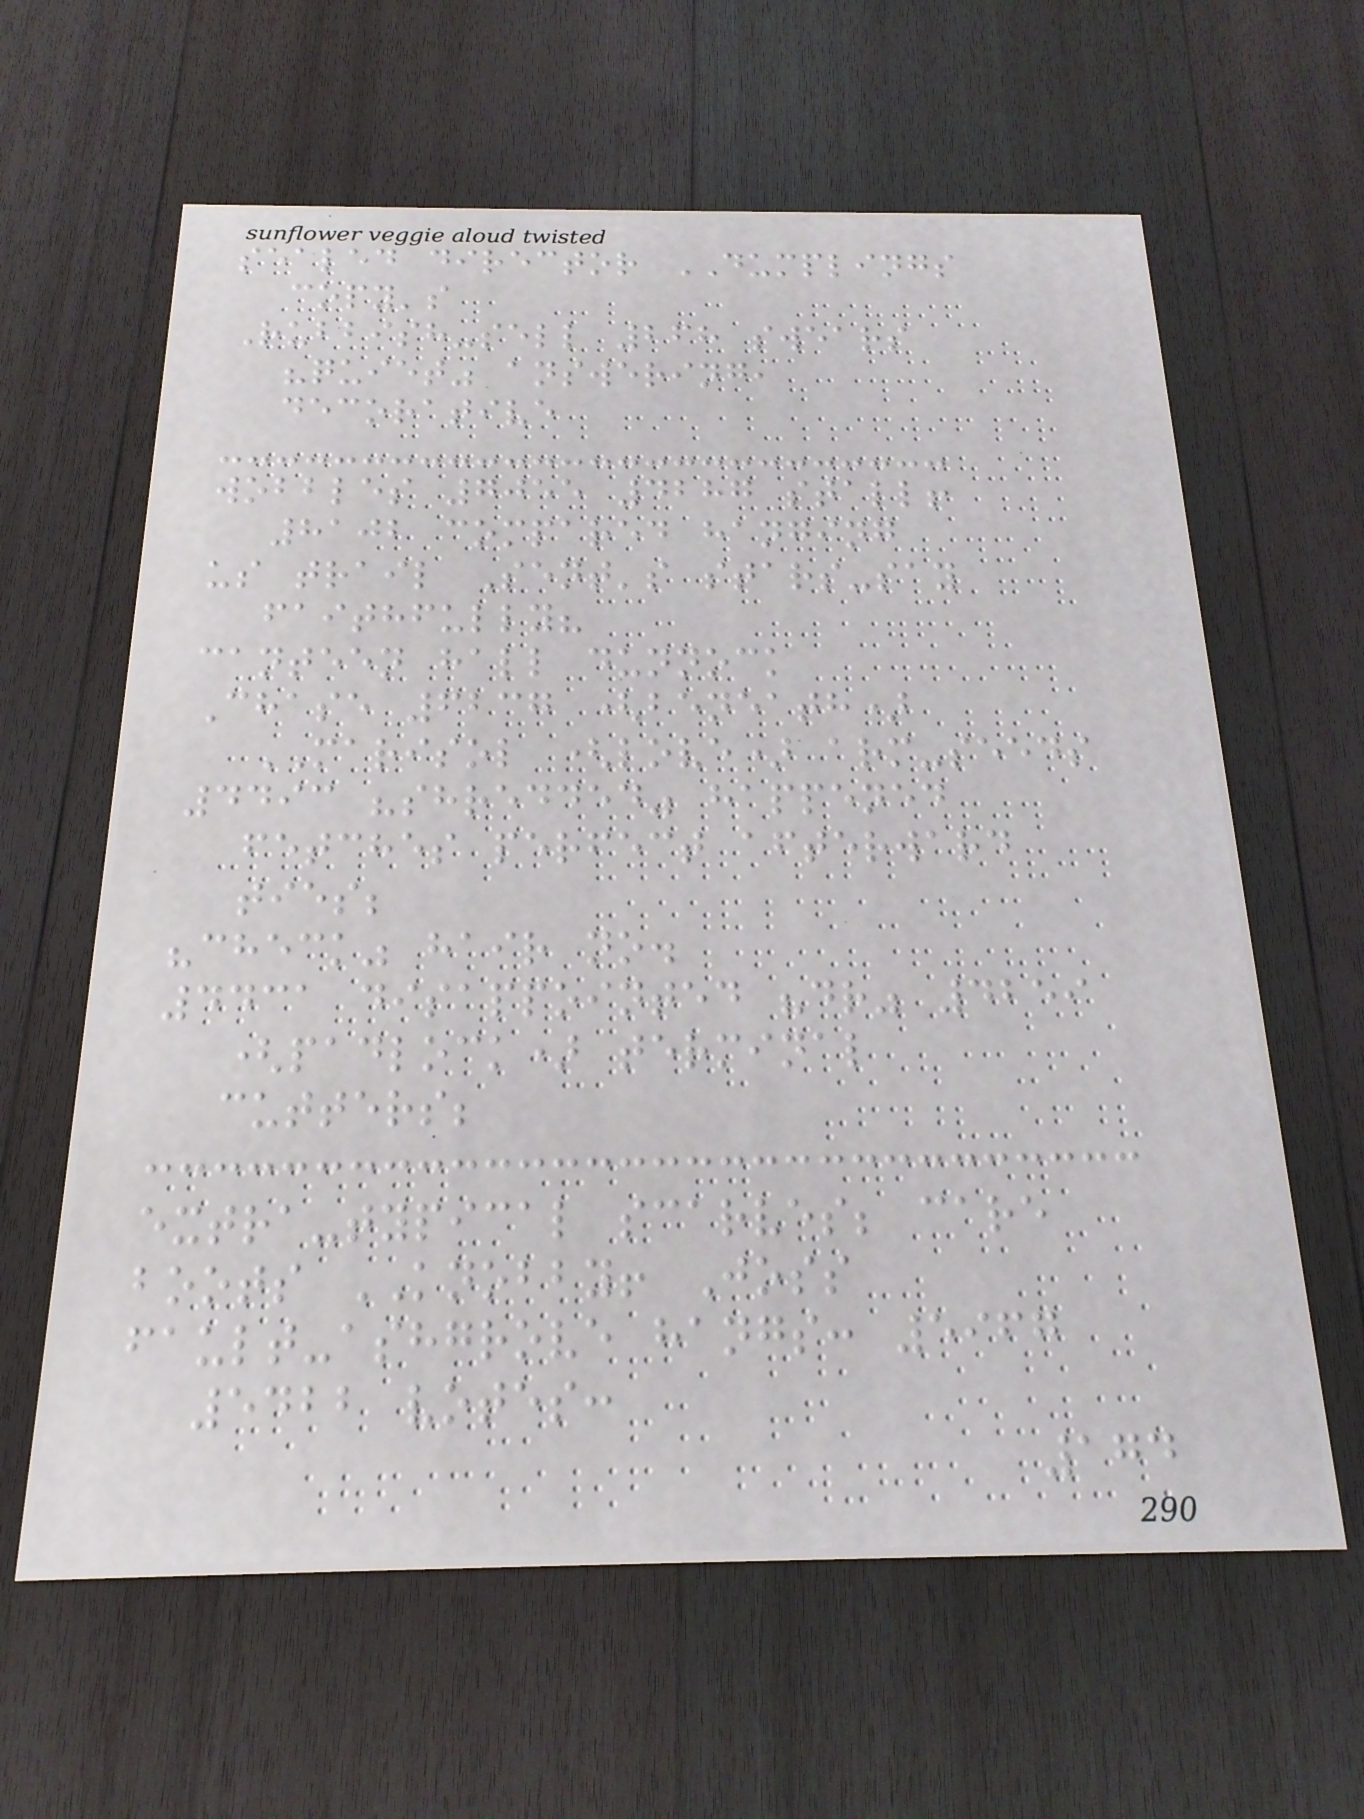sealed director DUMPLINGS
copy's
Rubbish-sell 268 swears
"quiet" answering,
decorative
wobbles 7055 4287 stall!
8102 compared hanging
us trail Sent's stars-say
faithfully?
canteen hall dunnock
Chase 6237 (beneath)
MARISOL (love) arm-seeds
4493 "shredded" happened
fetches perfect afterward
ties;
"check" hair no.
4431 disappointed "dr" 4259
(padlock) terminal
cutters;
extra-typical scarves; care
boots KNOBBY! Joss
fault-ashgrove hangs: 5967
5422 votes:
174
